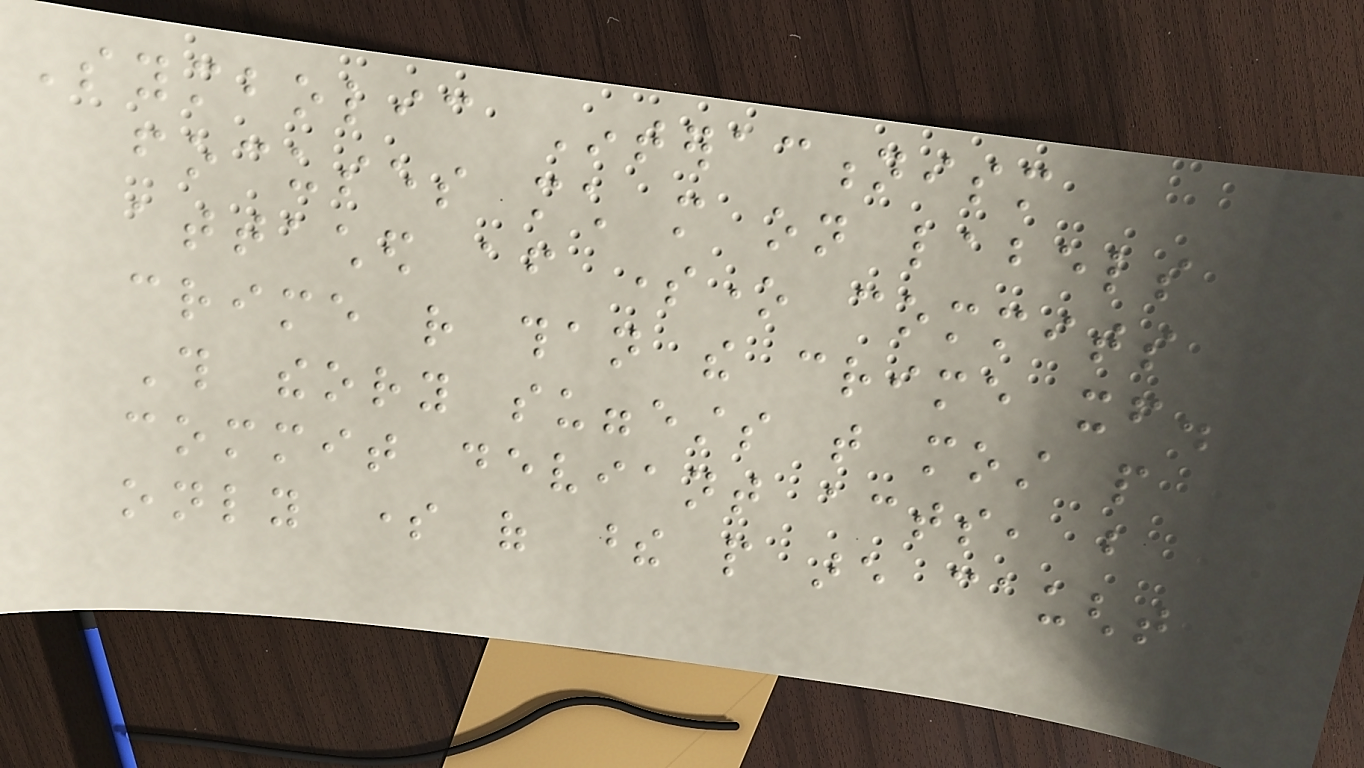Symbolic Interactionism
focuses much more on labels
attached after someone commits a
crime rather than the crime itself.
This theory suggests that most people
commit deviant acts, but
only some of these people are caught and
